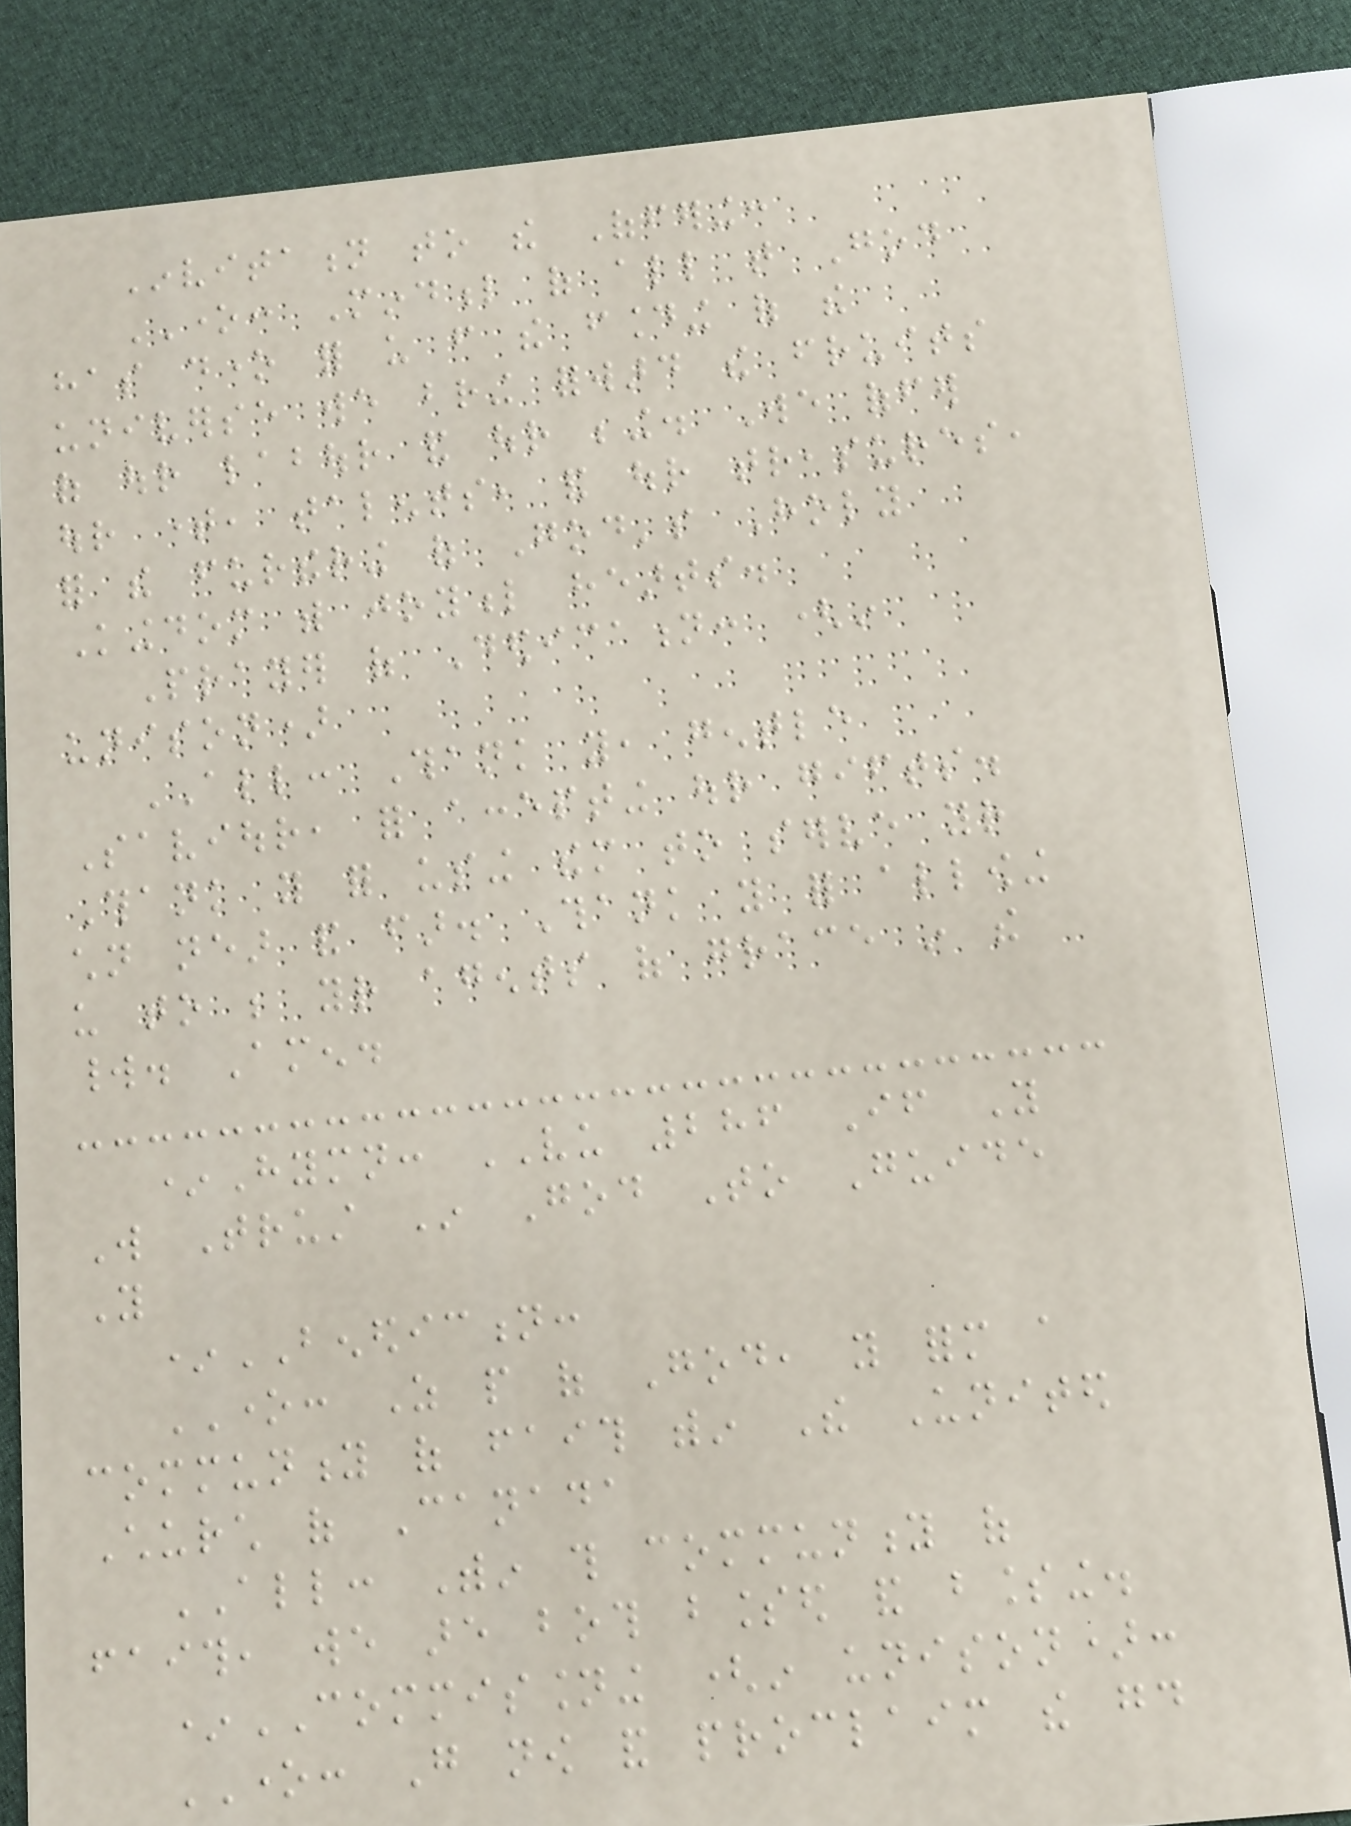Invitation to the Offering:
ONE: Mindful of all that God
has done for us from the founding of the
universe we bring forward the fruits
of our labour and our being. We offer
our time, talents, and our treasures,
for the furthering of God's Holy
Kingdom with joyful hearts.
Prayer of Dedication: (in
unison)
ALL: Thank you, gentle
Saviour, for accepting our gifts.
Thank you for using them to serve your
children near and far. Thank you for allowing
us to be your agents of grace in the
world. Amen.
*Hymn: VU 286 If You
Will Trust In God To Guide
You
*BENEDICTION:
ONE: As people of God, you form a
community of faith within The United
Church of Canada
ALL: Within this community of
faith, we are both blessed and blessing.
*COMMISSIONING (in unison):
ONE: Go now and proclaim the good
